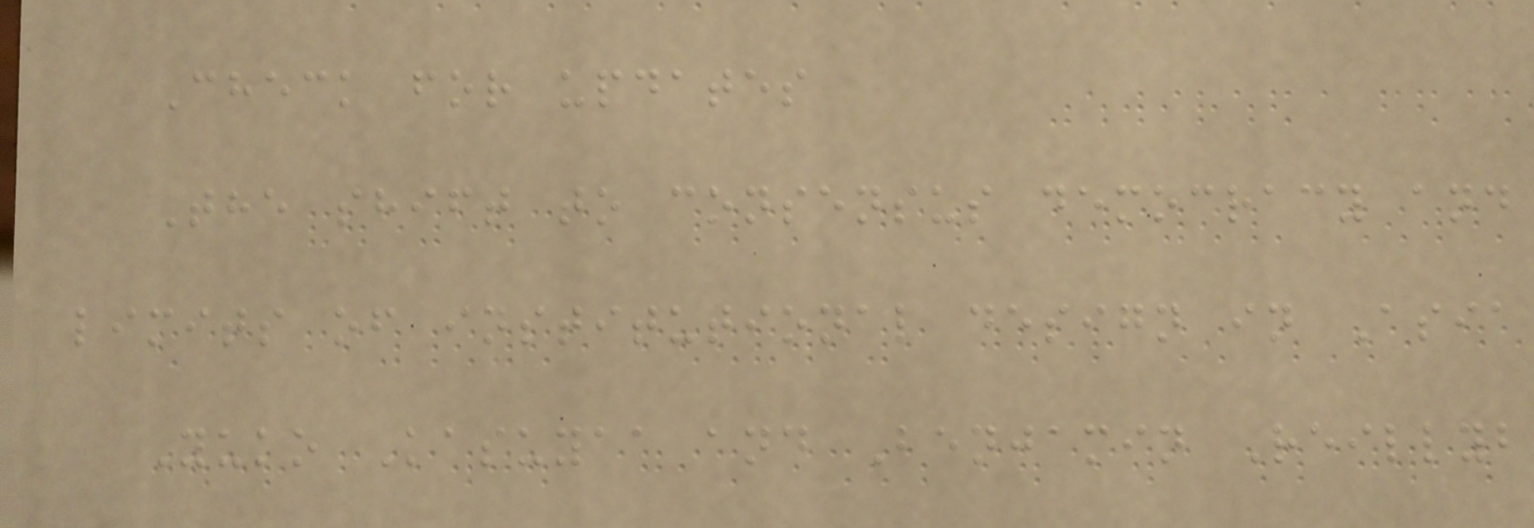Check for updates
The shift to consensus democracy and
limits of institutional design in Asia
Yuko Kasuyaa and Benjamin Reillyb
